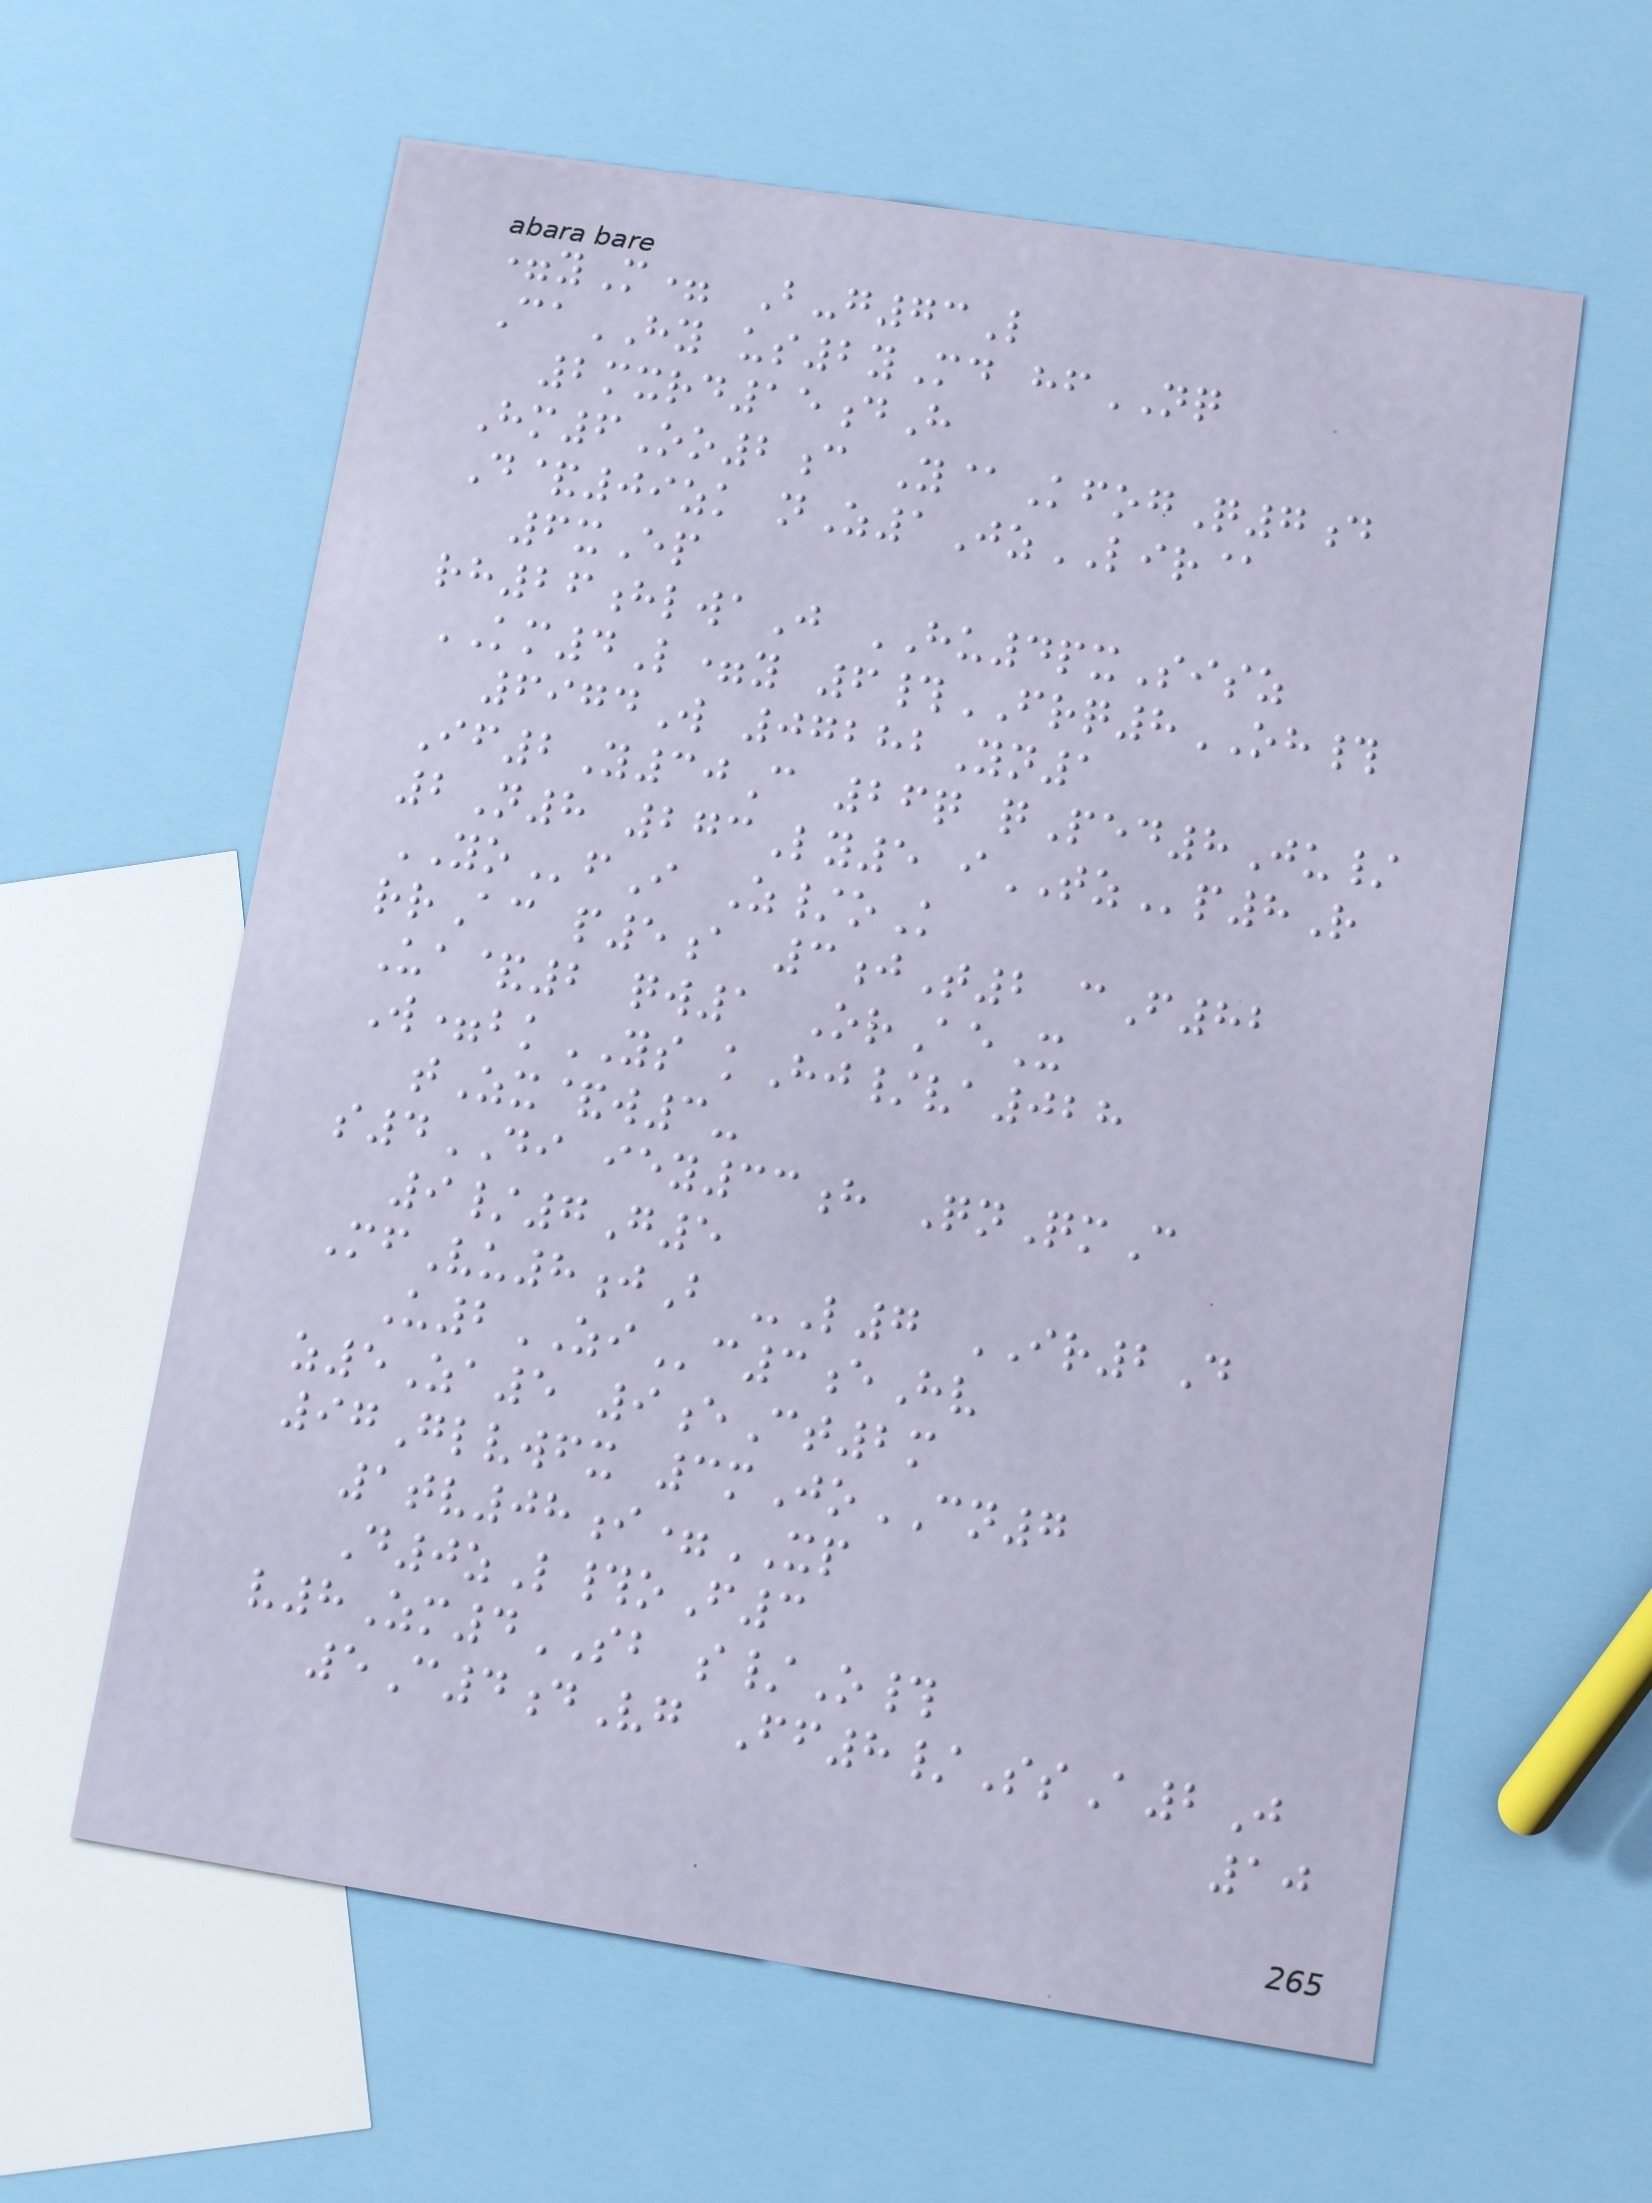=yM= B-g73L
CaHY us2yMd hfNQ
2mxrd15dH
Hm6Oo2c Y@KfogQ7d
D&09zk nZ1JzLIR@
6xEp
rh26hlwaJ HU4pxSisz
KM4L=y 6#FRQ8OH#
6974W 07282Yn1
If2Y30C 26q qPed8Ju/
2N8 273Ly5 iTZp8R
YOfI Z/oK
rrAc p5a 3jT2 cF82
Ua&2 qw1 OrAeX
W=bkYS kHj/va028
tZx&w3-
s4DI iey33h QnQmC
9/7G5
MfVu8jB -L7 IR2D
U2ZIc3eHv
z5Za5 9eCt2m
97Glvwfx 3mJoCN7
1tv08i=XP
D0zL#oF3
v8Zm4SB s/O#
5C4dVg Ff8/SsA2J
10
